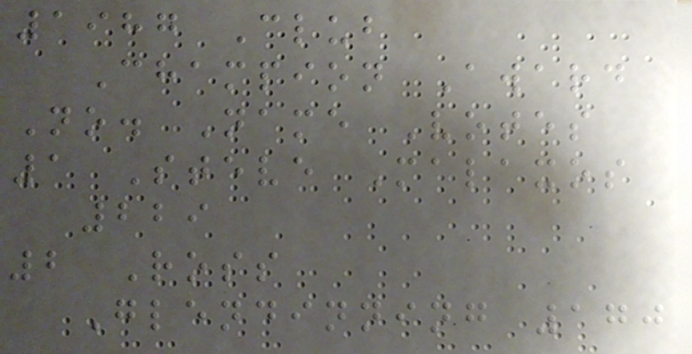1987 Club
Champion Award
No. Name Votes
1 Steve Malaxos
229
2 Ross
Glendinning 170
